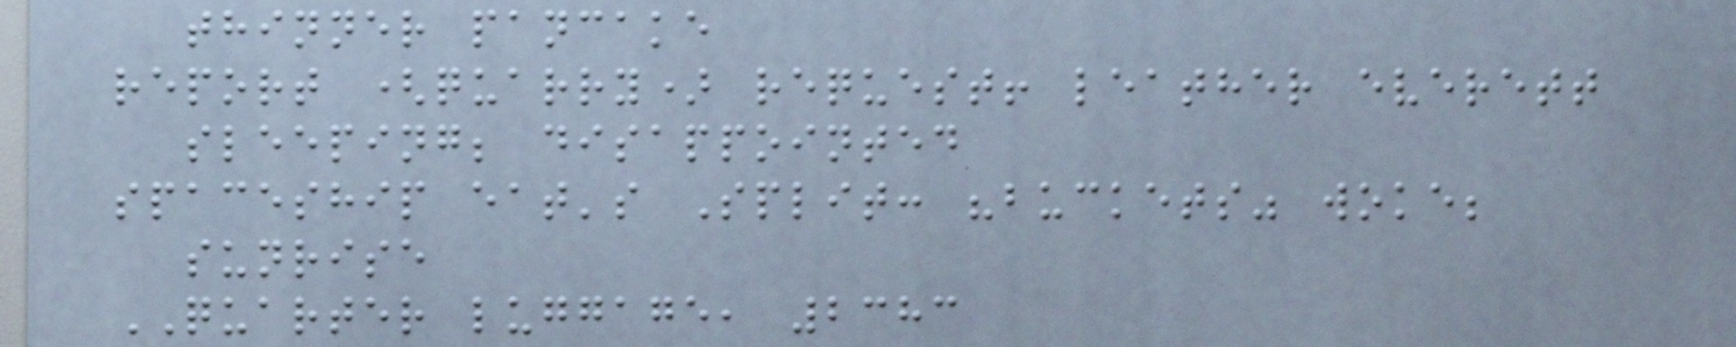thinner pancake
report (quarry) request! leather everett
sleeping; disappointed
spaceship eat's Split: "buckets" woke;
sunrise
QUARTER luggage, 2383
